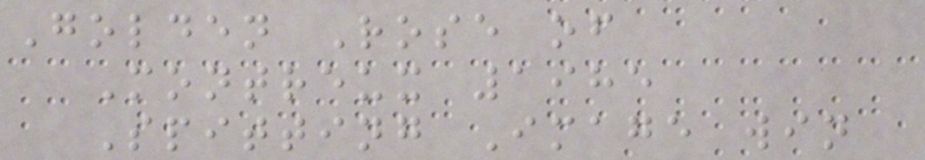Golden Rose of
Montreux 1985
Spitting Image win
